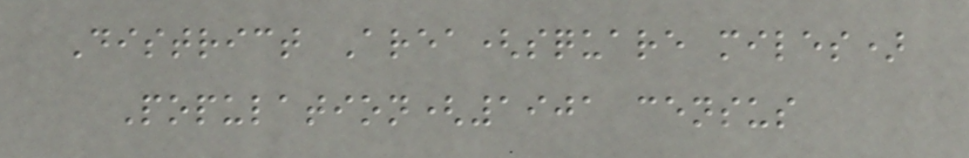District Area(square miles)
Population(1901 census
